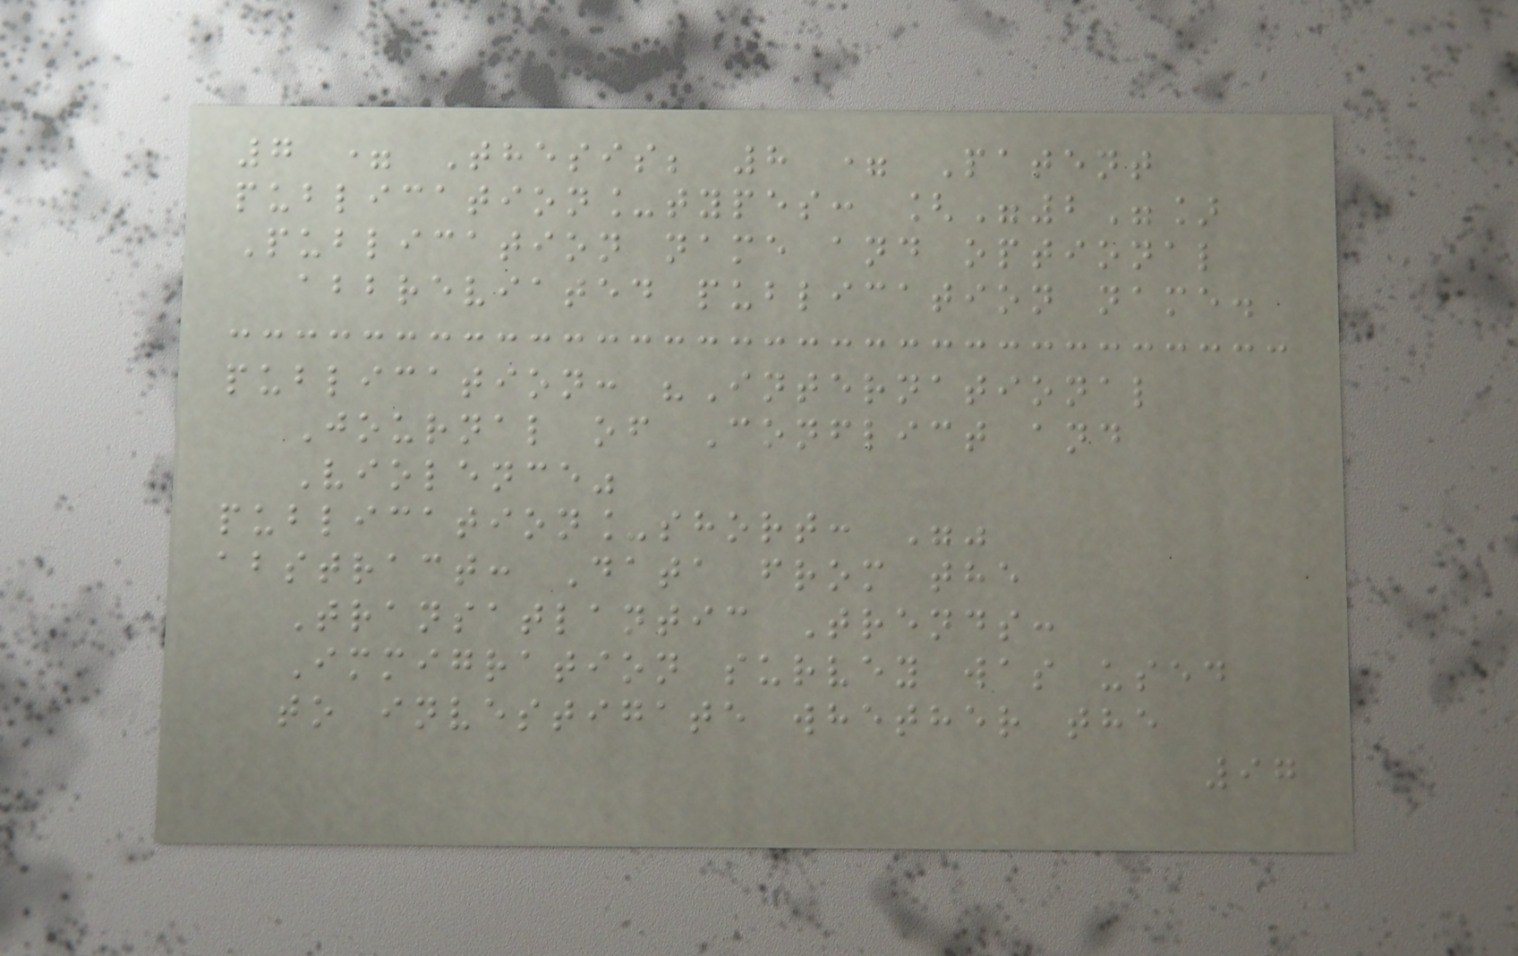7 = Thesis; 8 = Patent
publication_types: ["2"]
Publication name and optional
abbreviated publication name.
publication: "International
Journal of Conflict and
Violence"
publication_short: ""
abstract: Data from the
Transatlantic Trends:
Immigration survey was used
to investigate whether the
97
